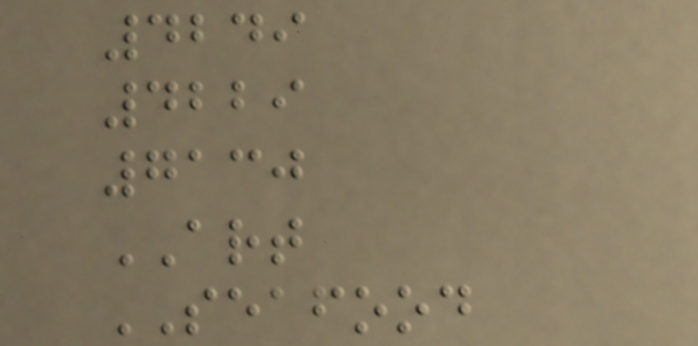4249
4229
7130
ART
SEAFOOD
